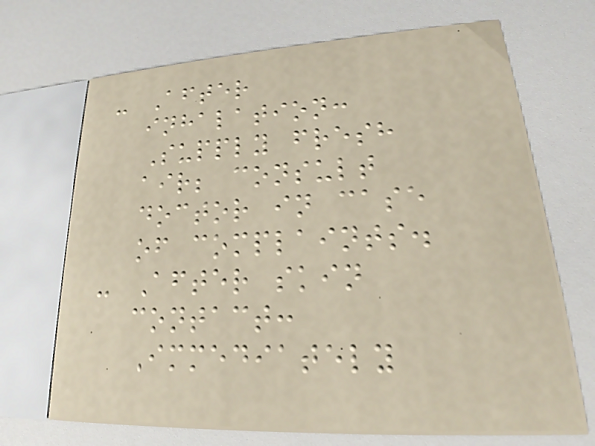- After
inhalation:
Supply fresh
air; consult
doctor in case
of complaints.
- After skin
contact:
Immediately
